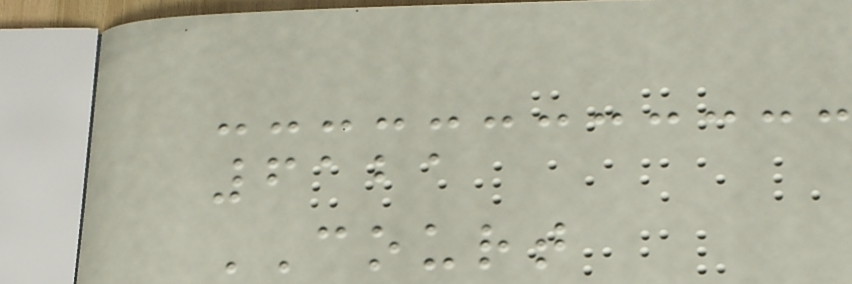6121
COURT
